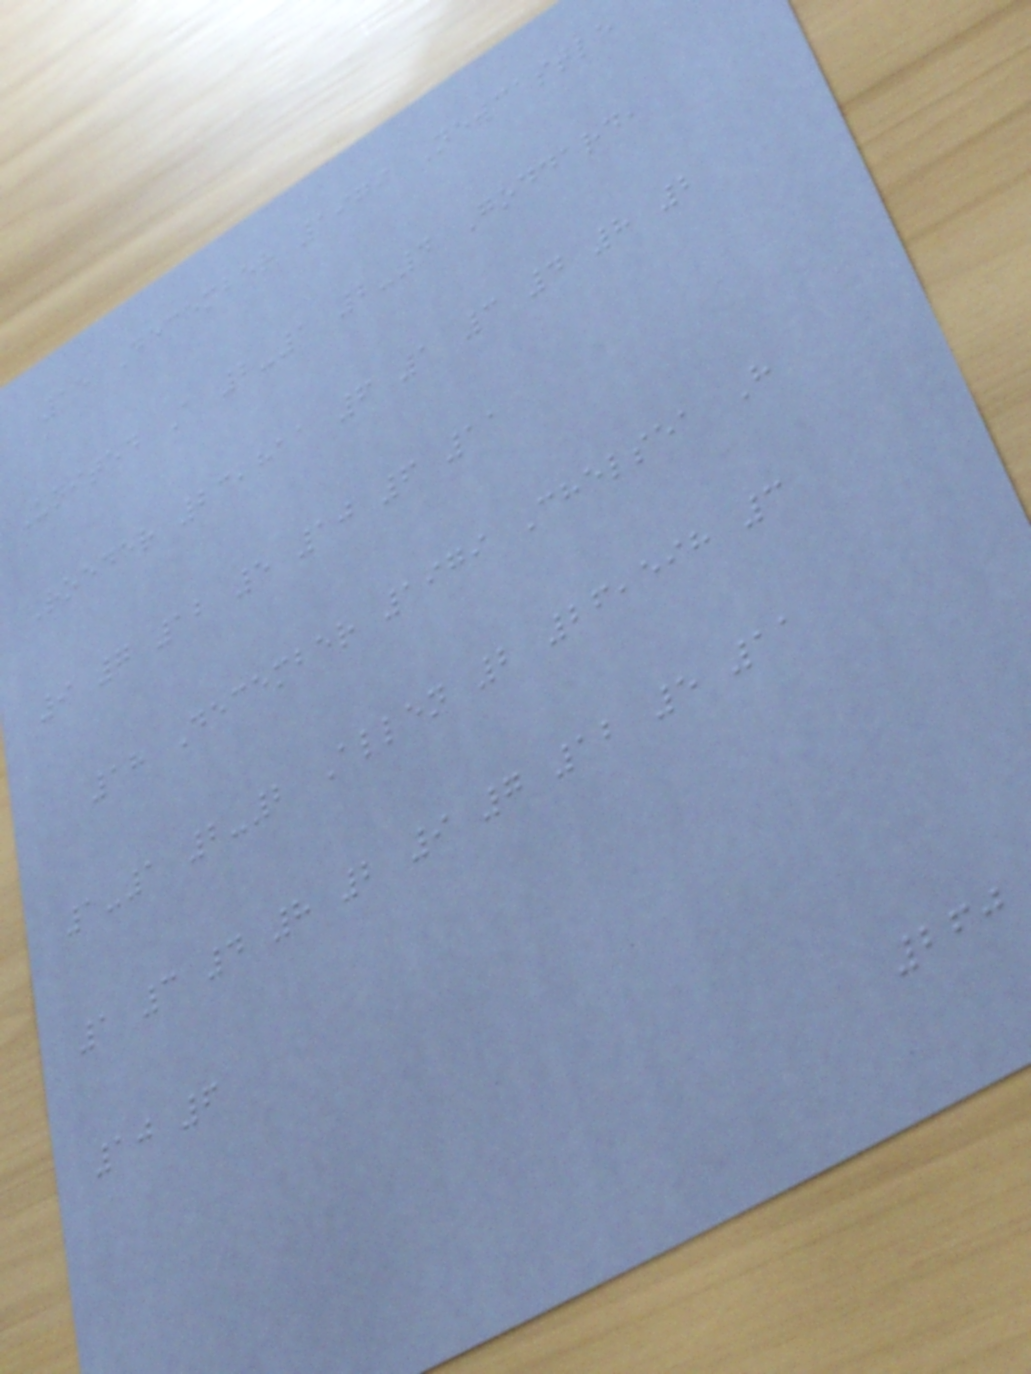15 December 1979 Newcastle
United A 2-1 2-4 Goddard,
Roeder 23,811 6 1 3 4 8 2
9 7 12 5 10 6 11
18 December 1979 Chelsea H
1-1 2-2 Allen 2 26,598 3
1 3 4 8 2 9 7 12 5 11
10 6
260
